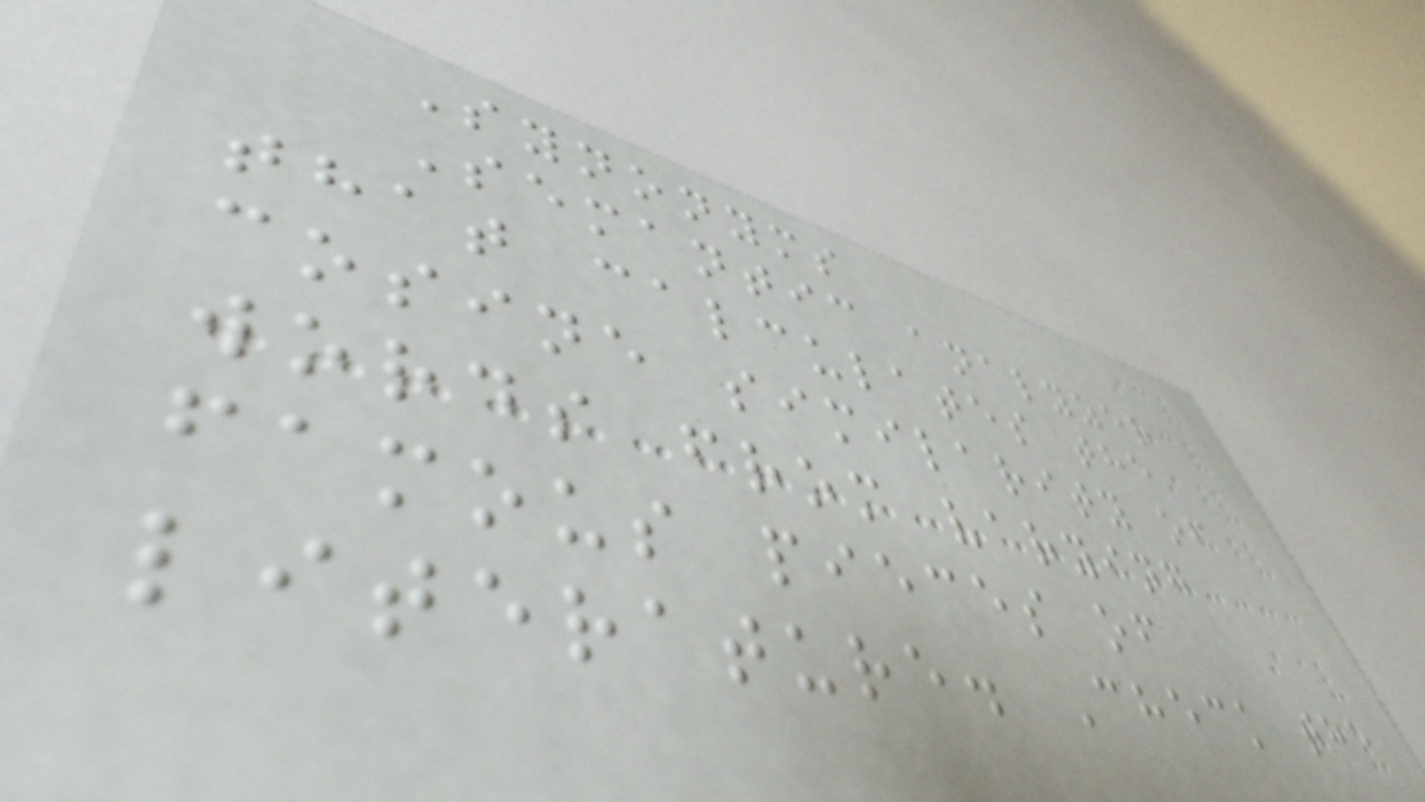Synonyms
Semantic analyzer
that calculates the
cosine similarity of
words from varying
famous pieces of
literature. Check the
